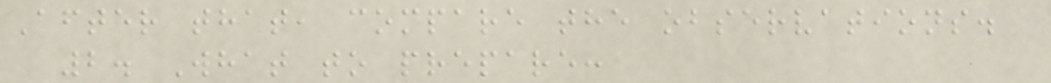After that, compare the observations.
2. What to prepare:
